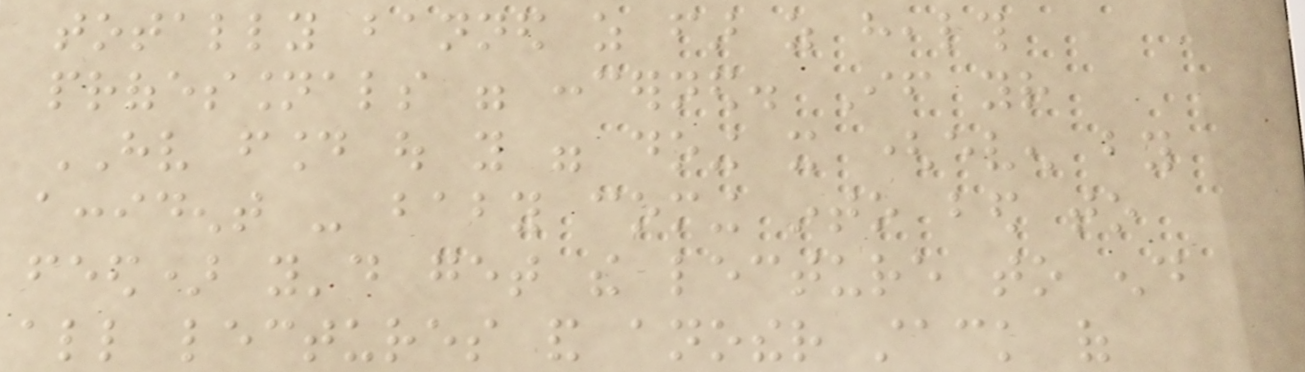totally banned as far as health
professionals were concerned. If your
HV found out you were doing it (even by
accident - baby coming into bed to
feed) you'd get the lecture to end
all lectures and another stack of
